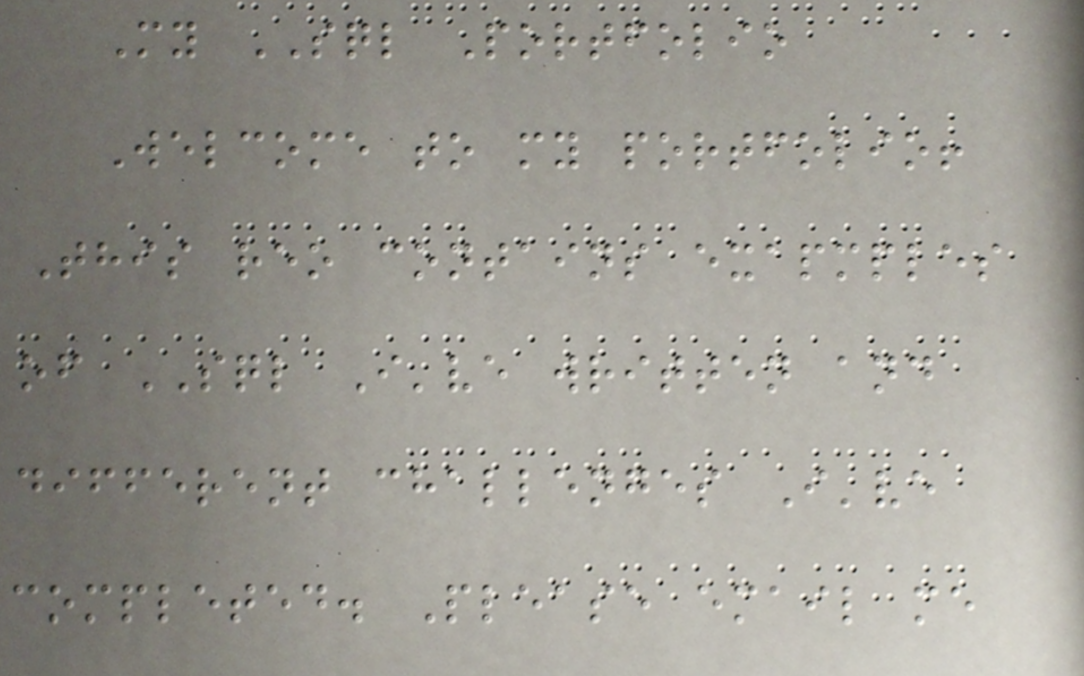My SQL Portfolio
Welcome to my portfolio!
This reo contains exapmples
of SQL I've written and
different challenges I've
completed. Please email me
